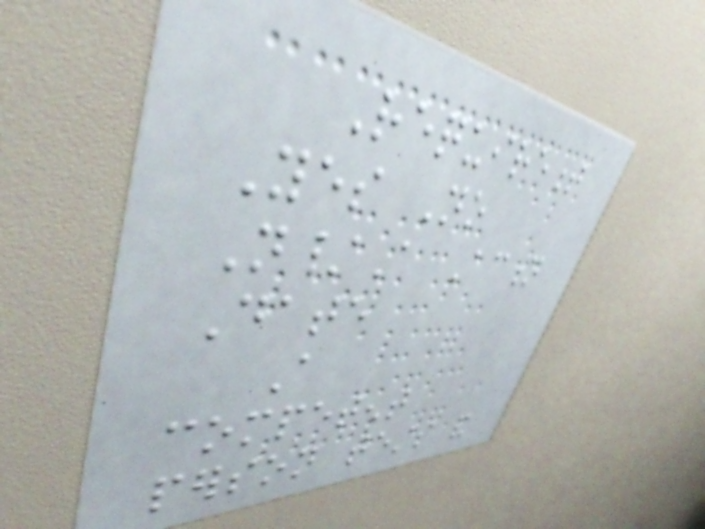Requirement
Yes No
N/A Action
Date
A
competent
person tests and
